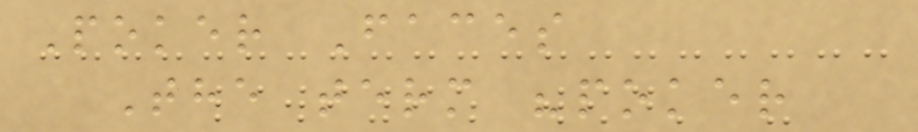Poker Faces
The term "poker
